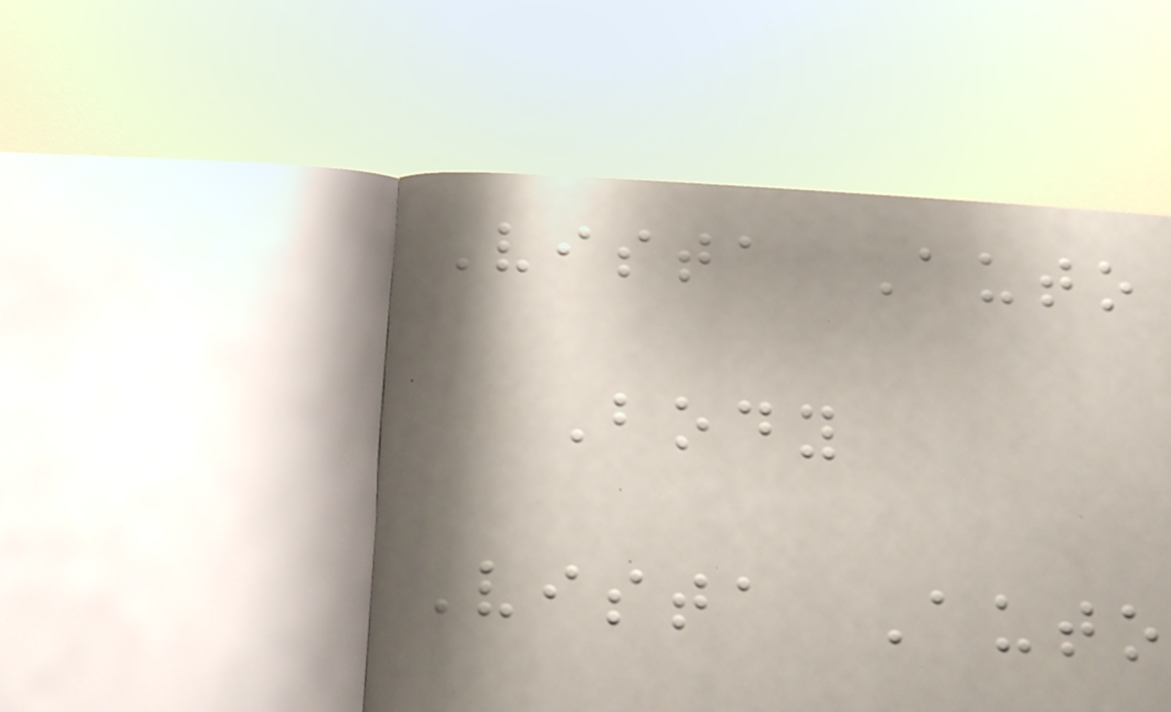Vista Auto
Body
Vista Auto
